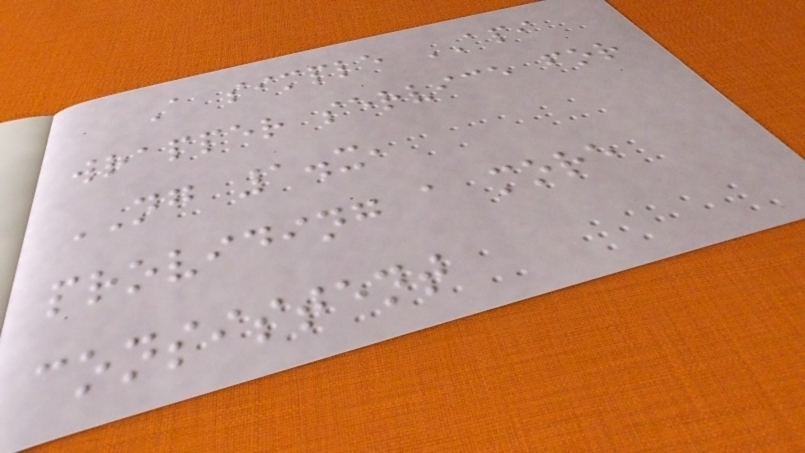A simple API
wrapper service for
NG 1.x,
providing a more
consistent
